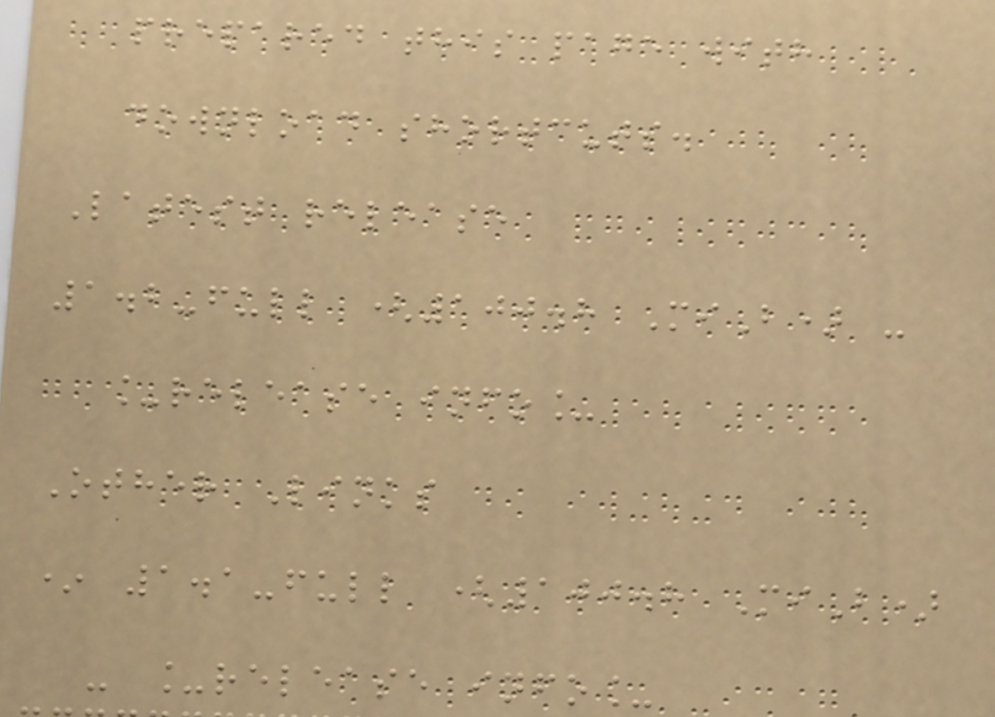prepared this page with
download shortcuts.
Latest release
1.2-full (100.8 MiB) -
_release info_
Other Links
* 1.1-full (100.8 MiB)
- _release info_
